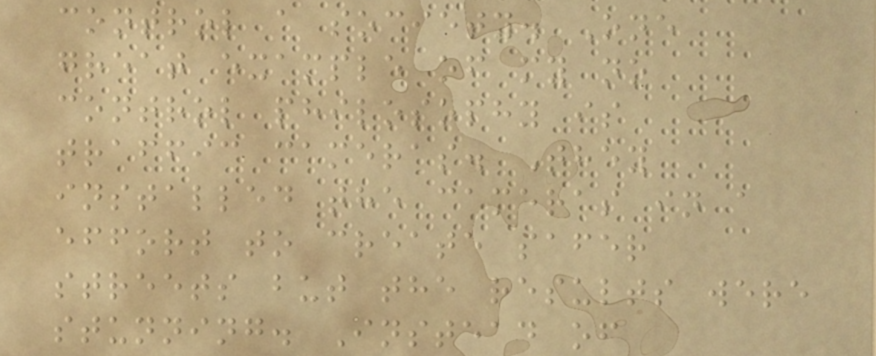control a society. One
great example of my no
control philosophy is
traffic cameras. They
installed the cameras in a
effort to create safer
streets but the results were
stunning. Instead of
